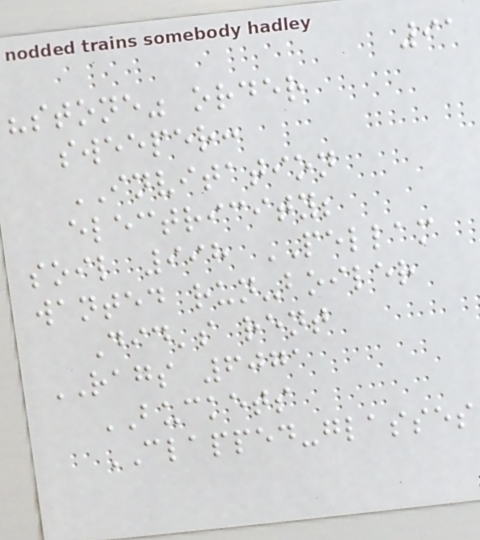91
"stone" order
sweeper:
INVITATION
electricity;
soil 998 PELLAM
wanted run-boiler
Did's rent
RAGS 6071
BUCKETS
CLAPPED-glasses
